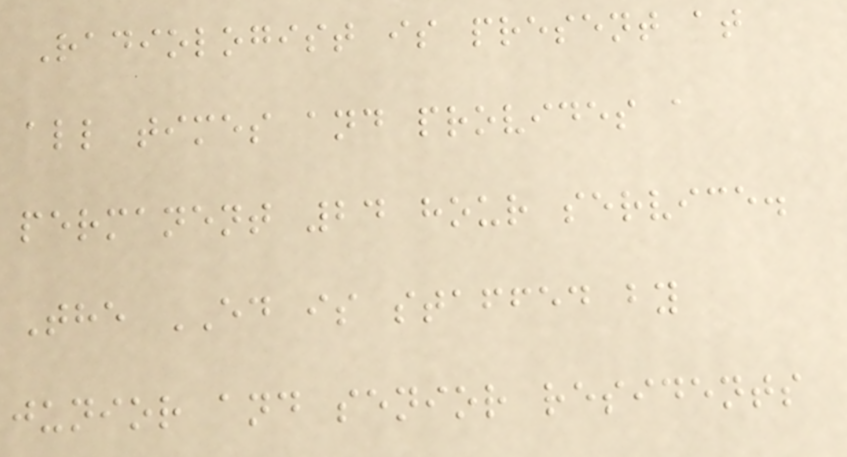Radiologist is present at
all times and provides a
permanent 24 hour service.
The ED is staffed by
junior and senior residents
